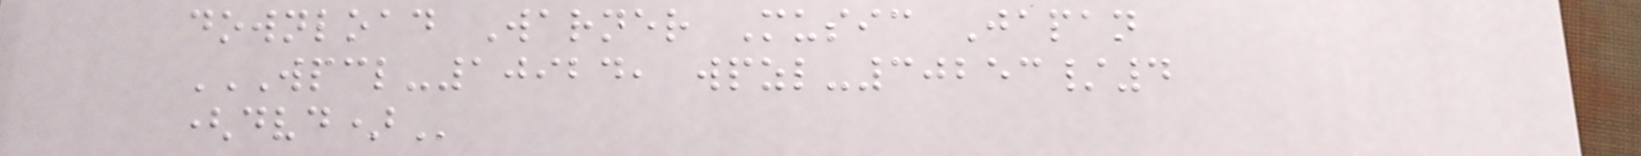download Warner Music Japan
WPCL-10924, WPZL-30253/4
(DVD)
